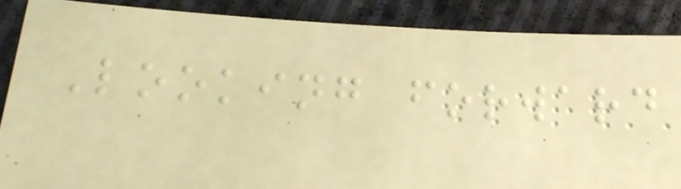Looking forward
